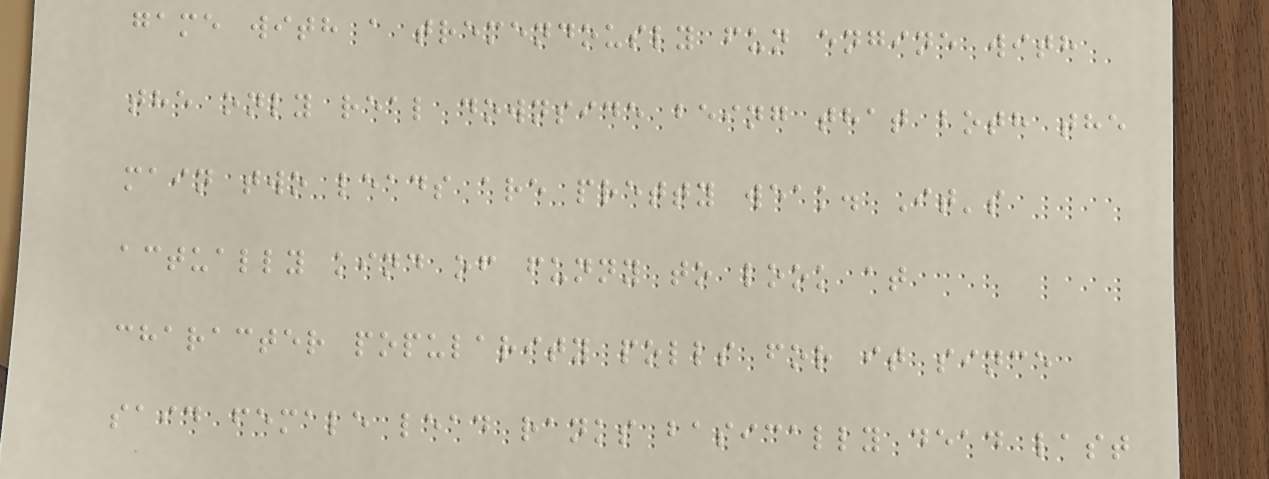game with a tremendously fun engine with
the only real downside being that both the
main two leads are pretty weak. It's
actually kind of funny to look at
character popularity polls for it since
said female lead ranks basically dead last
